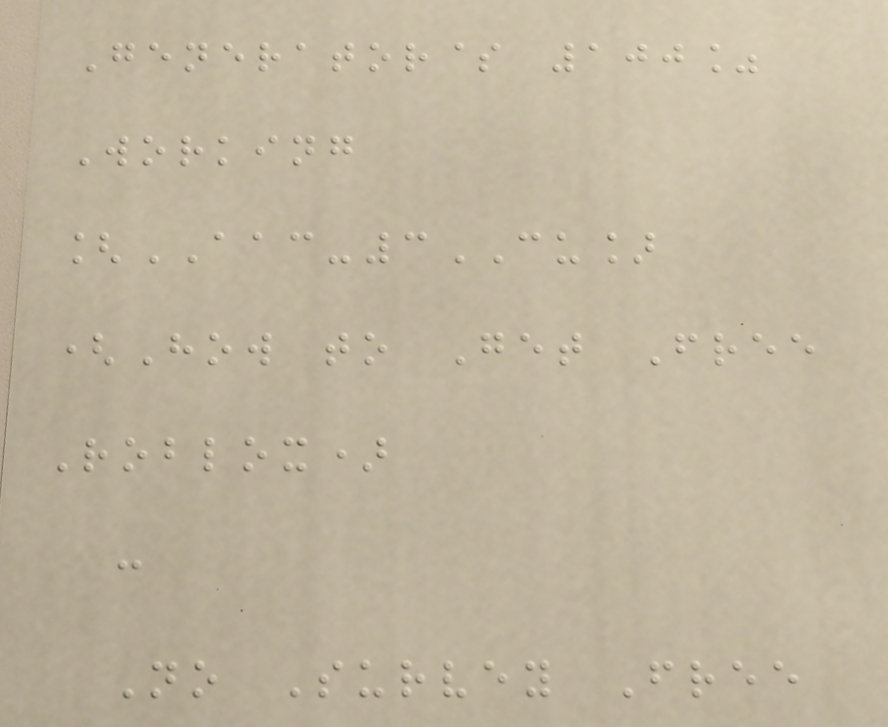Generator$ 100%
Working
[AAC-3CU]
(How to Get Free
Roblox)
:
No Survey Free
